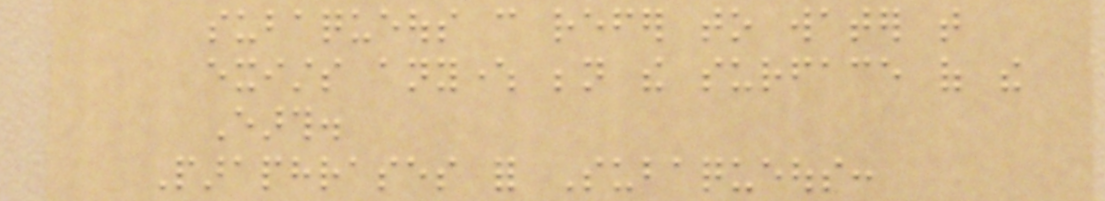subaqueous can refer to water that
exists anywhere beneath the surface of the
Earth.
Paraphrases for Subaqueous:
